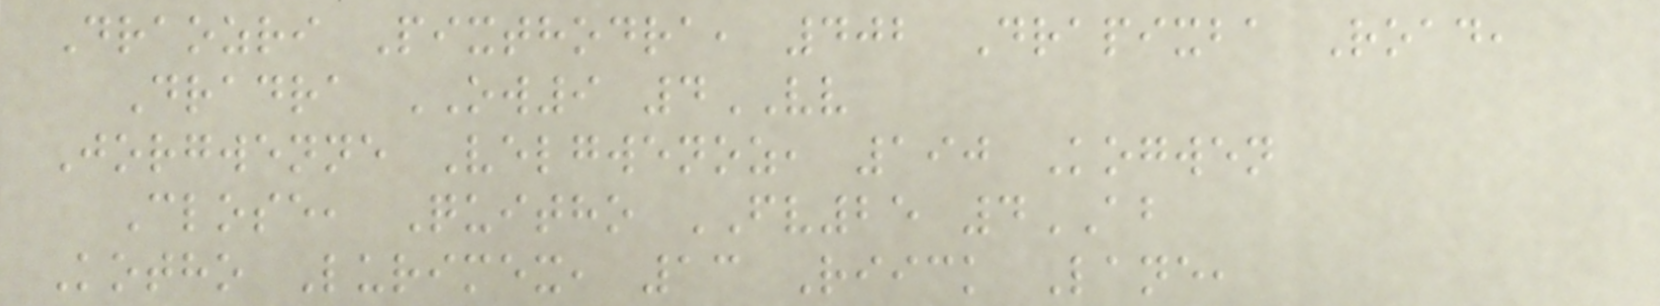Draozri Pixthodra, 402 Drapixba Road,
Dradra OW9 4VV
Jorgwenne Velgwenoz, 190 Kogwen
Close, Quitho FV25 4AB
Kotho Lurimex, 13 Riick Lane,
